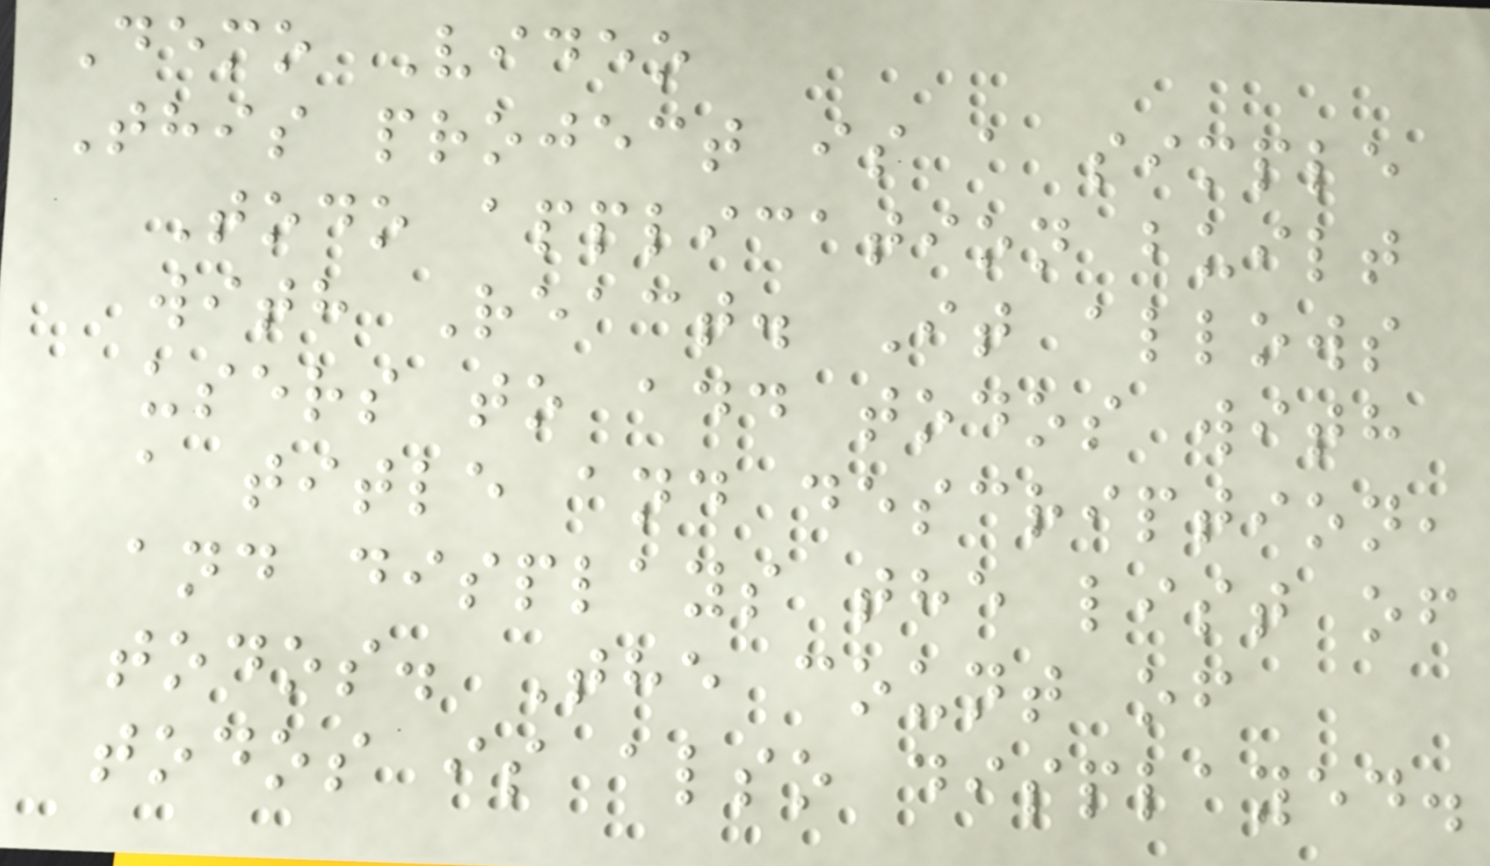Demo Video
This project is a simple
Todo application built
with React. It allows
users to add todos with
a title and description,
and displays the list of
todos. The count of
todos is also displayed.
